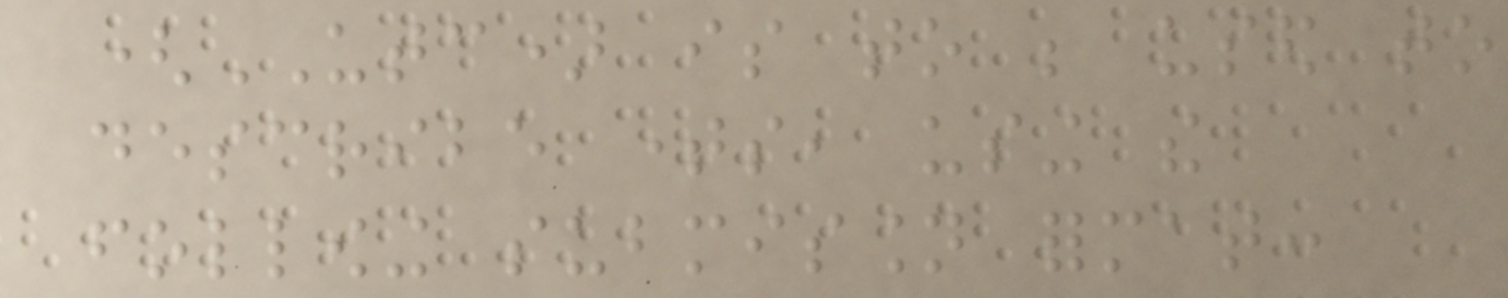(UTC) is to be used to
describe times, using the
following submission format:
